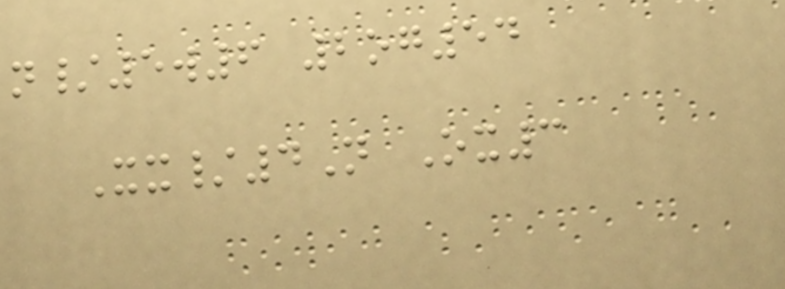n/5w6 2og54
Xx/4N Ox3
